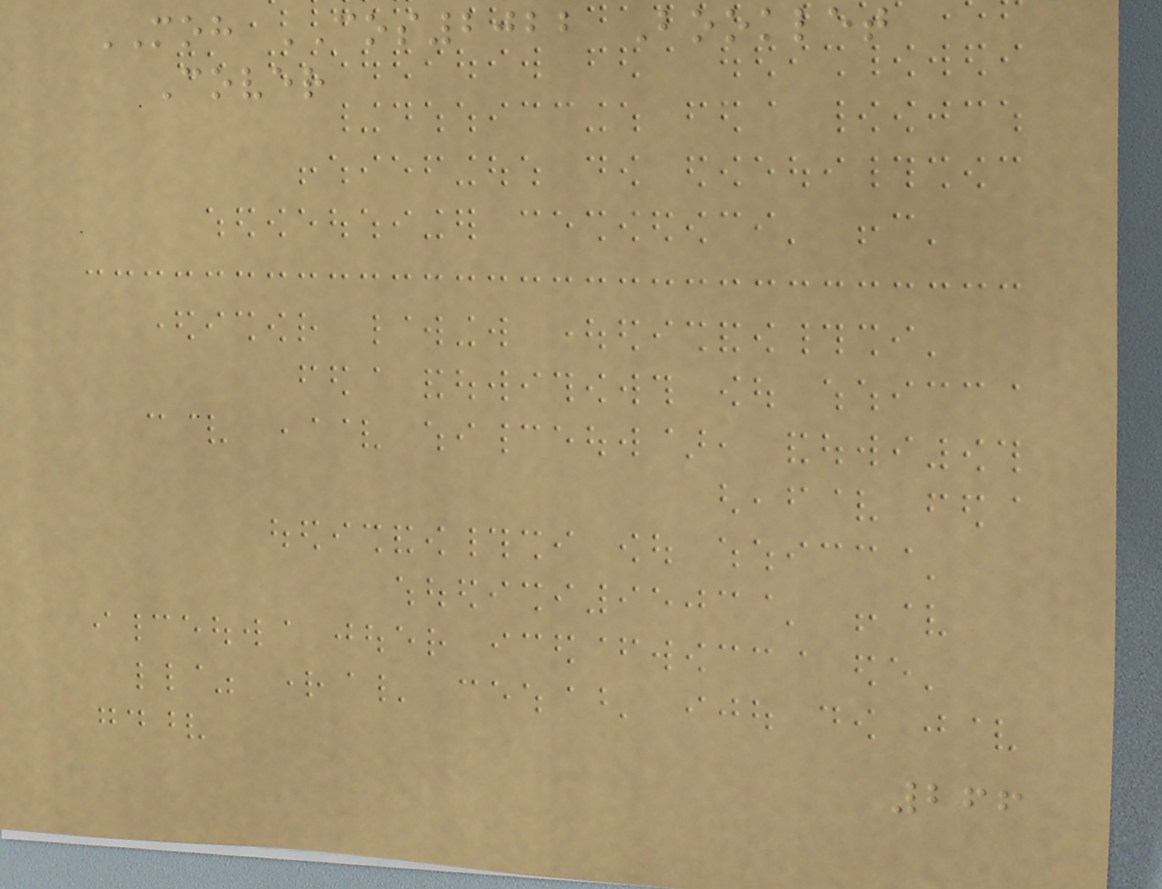MOH COS2022 Booklet
Cover
266
